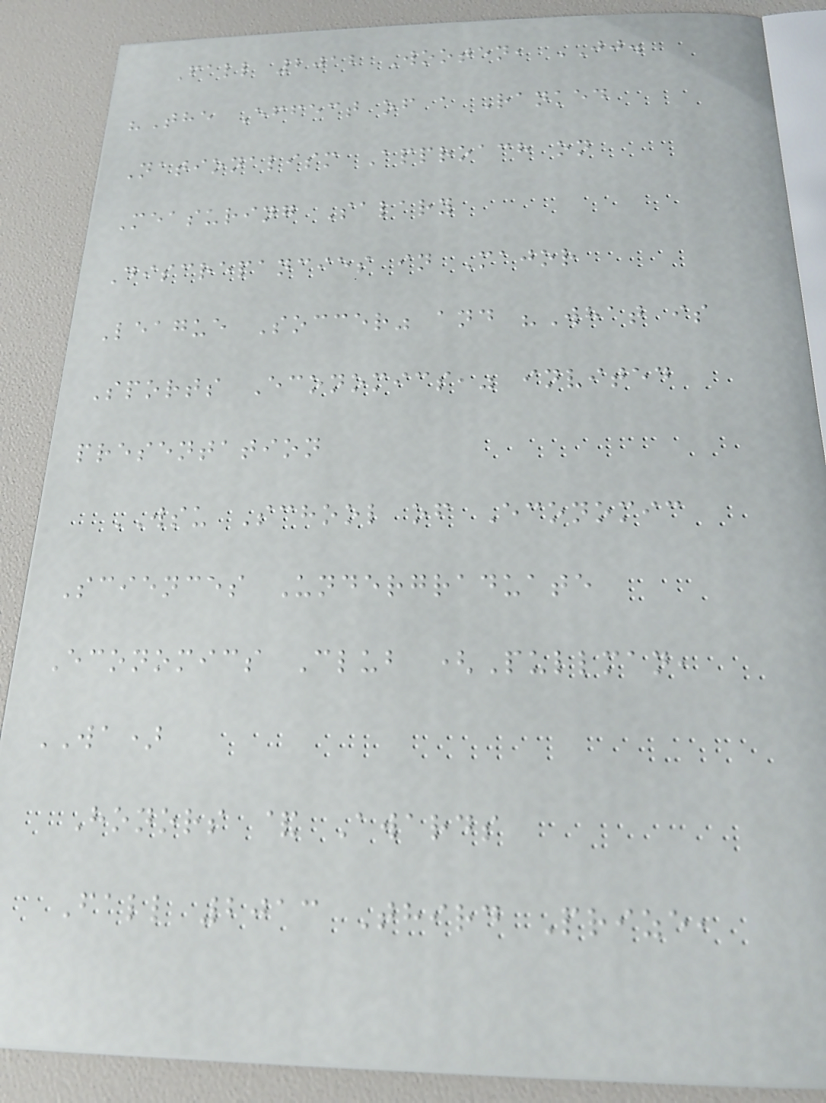Fall 2012 Wooten, JJ.
"The Effect of a Ranked
Nationalism Approach on
Measuring Salary
Discrepancies in Major
League Soccer" and "What is
Sports Economics," invited
presentation
WSU School of Economic
Sciences Undergraduate
Economics Club (Pullman,
WA)
Honors & Awards
Fall 2013 Third Prize,
